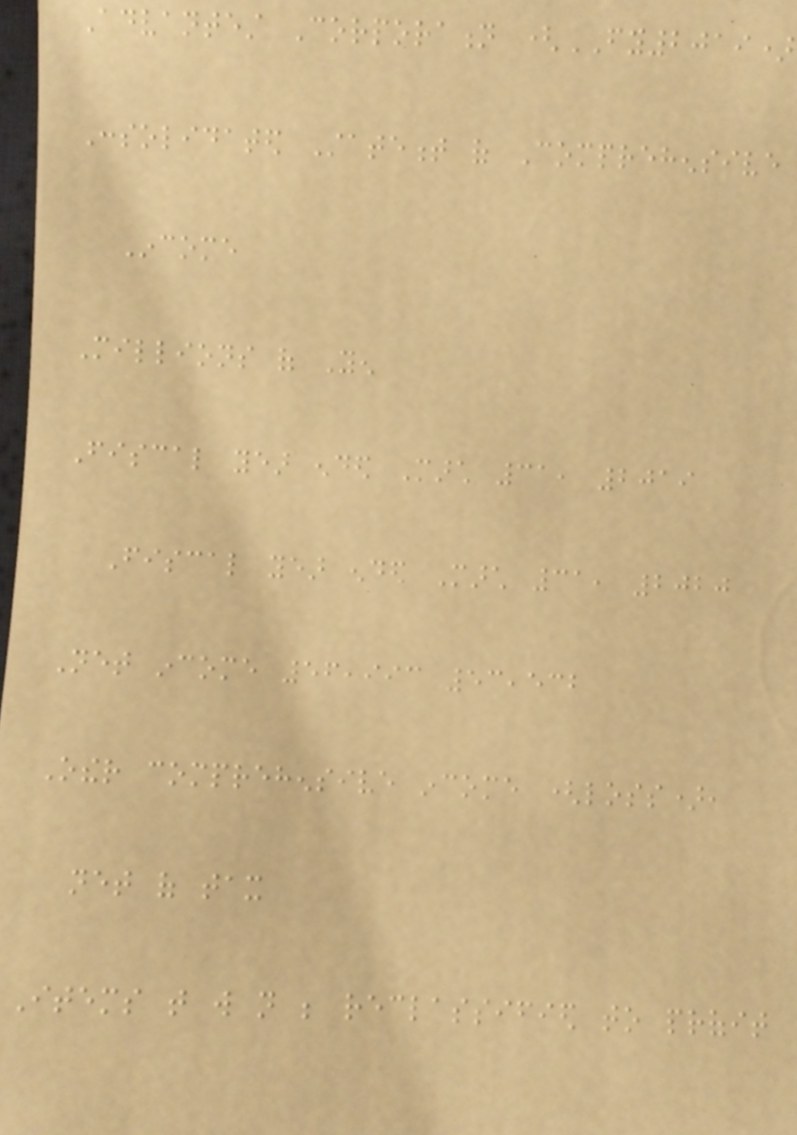Advantest Corporation (FY2019)
Consolidated Statement of Comprehensive
Income
Millions of Yen
Fiscal year ended March 31, 2019
Fiscal year ended March 31, 2020
Net income 56,993 53,532
Other comprehensive income (loss),
net of tax
Items that will not be reclassified to profit
